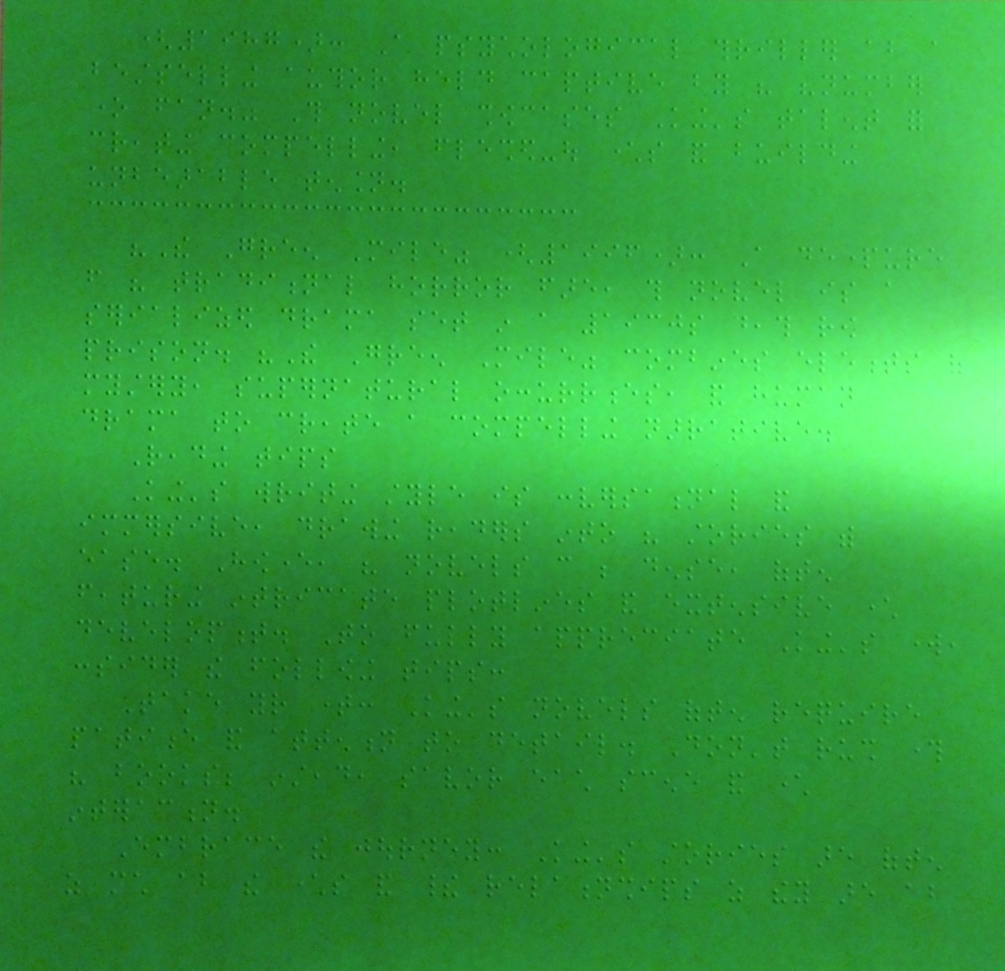(1987): A psychological thriller about a
bestselling author held captive by his "number
one fan." This novel showcases King's talent for
creating compelling, fleshed-out characters and building
unbearable tension.
"The Green Mile" (1996): A departure
from his traditional horror fare, this novel is a
serialized drama set in a 1930s death row
prison. "The Green Mile" combines elements of
mystery, supernatural occurrences, and human
drama to create a compelling narrative.
Reading tips
King's writing style is conversational and
immersive, drawing readers into his stories with
ease. However, his novels can be dense, often
featuring intricate plotlines and extensive character
development. To fully appreciate King's work,
consider the following tips:
Take your time: King's novels often require
patience and attention to detail. Don't rush through
his books; instead, savor each scene and character
interaction.
Embrace the journey: King's stories are often
as much about the characters and their relationships as they are about
